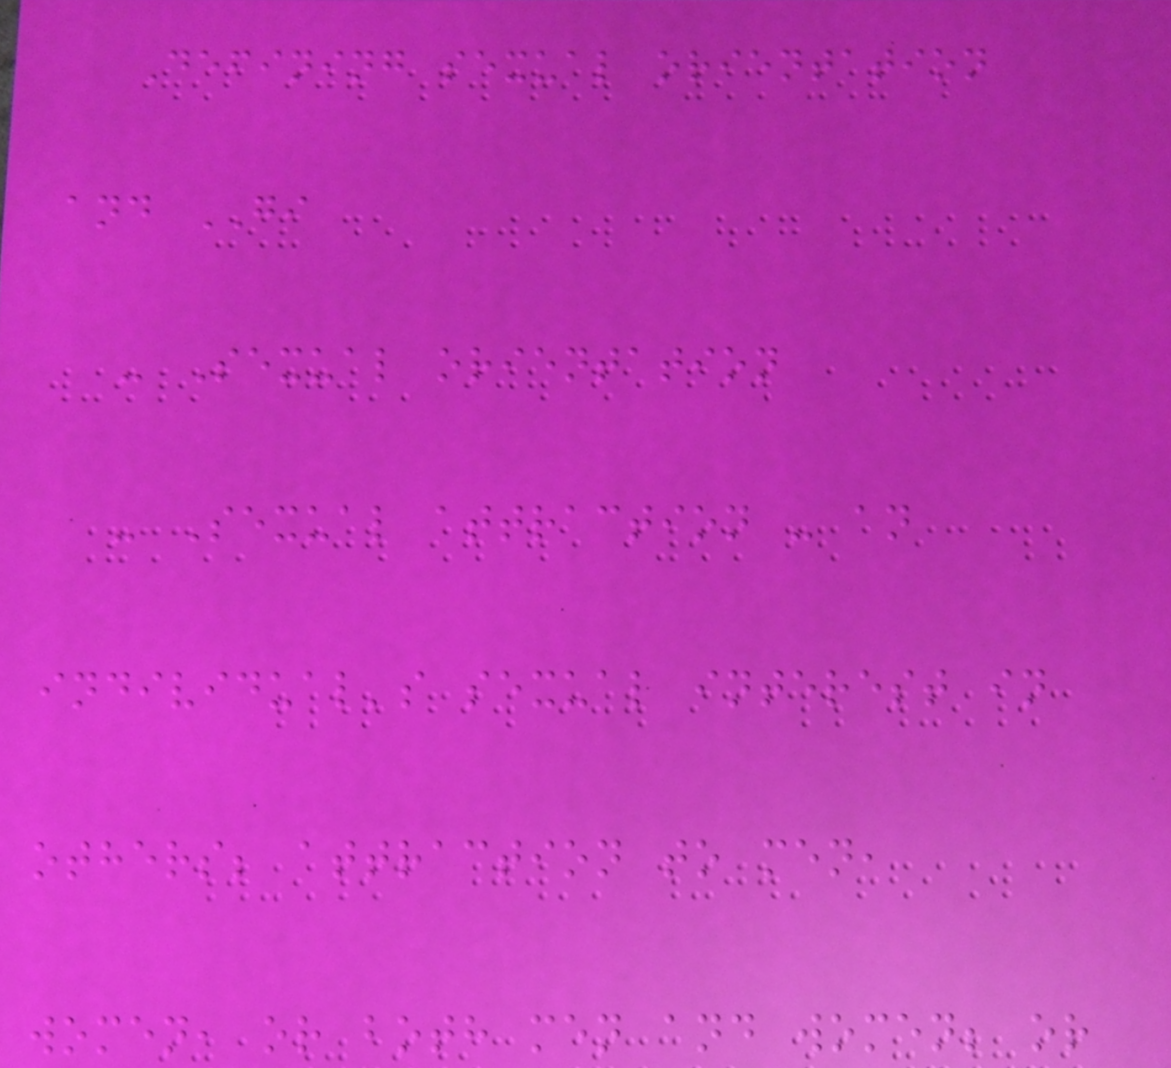Defining sexual orientation
and GI
- Sexual orientation
- Sexual attraction - an
individual's sexual interest in
others; attraction to men,
women, or both men and women; or
